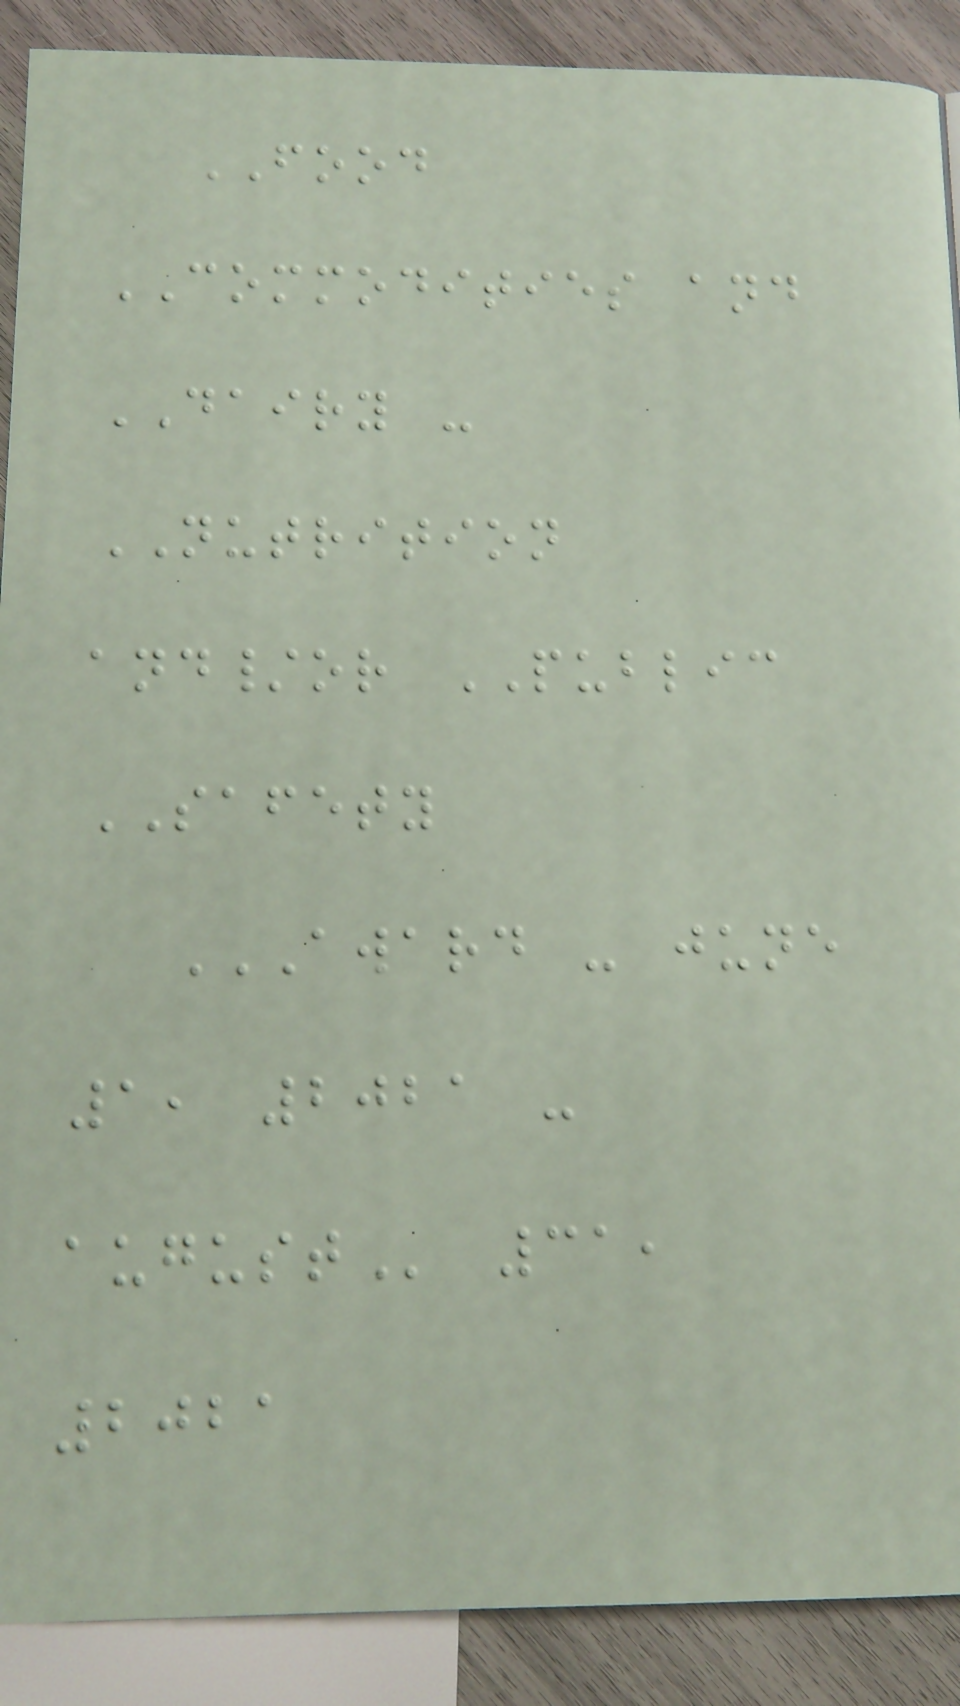FOOD
COMMODITIES and
DAIRY -
NUTRITION
and/or PUBLIC
SAFETY
AWARD - JUNE
1, 2021 -
AUGUST 31,
2021
